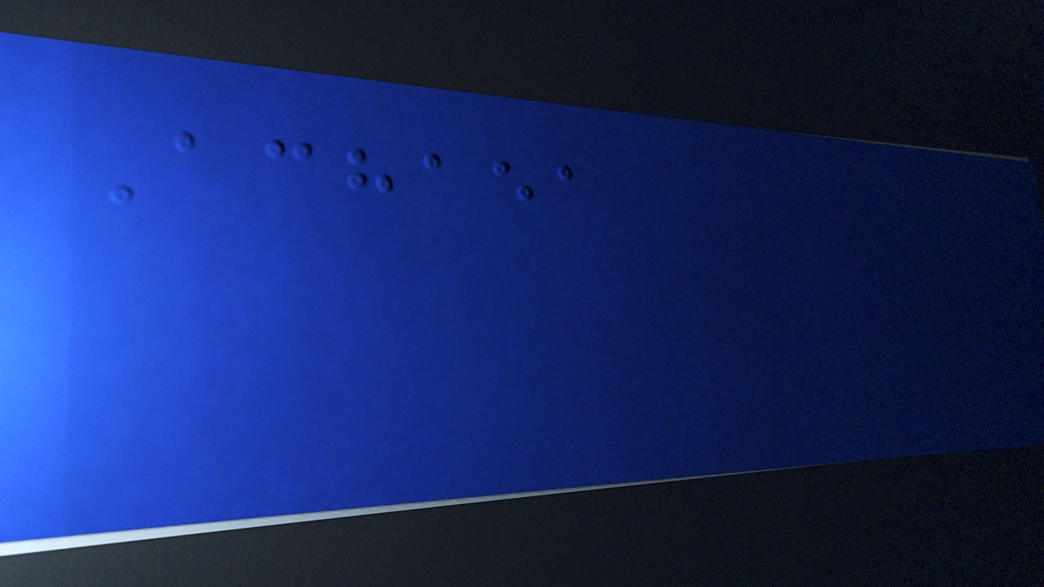Achaea
